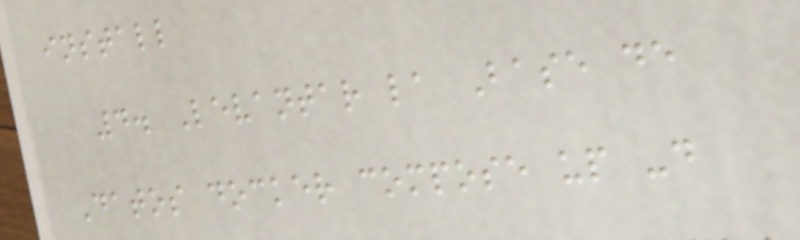install
4. Levantar la Base de
Datos docker compose up -d
